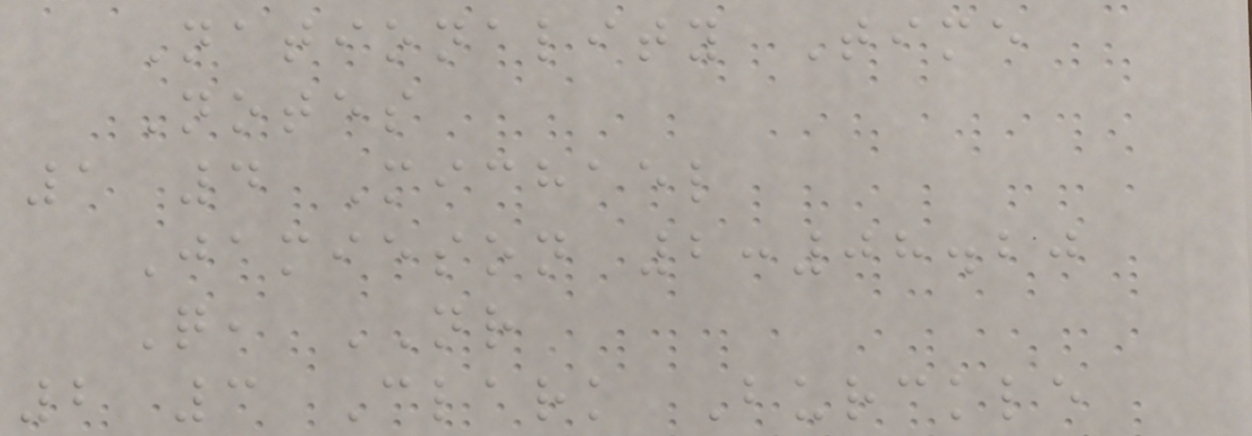Nationality Time
Notes
1 4 Michael
Jamieson 2:08.20
Q, NR
2 3 Clark Burckle
